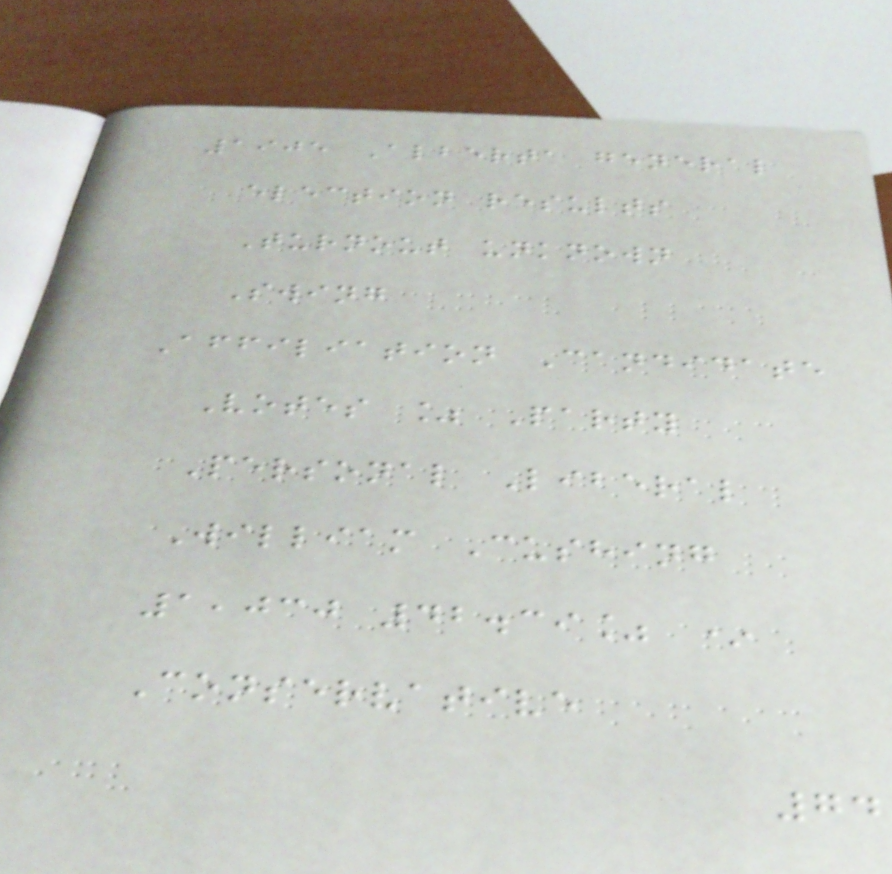1905 Alberta general
election results
Turnout unknown
Swing
Affiliation Candidate
Votes % Party
Personal Liberal
William Cushing
1,030 42.39% *
Conservative
74
